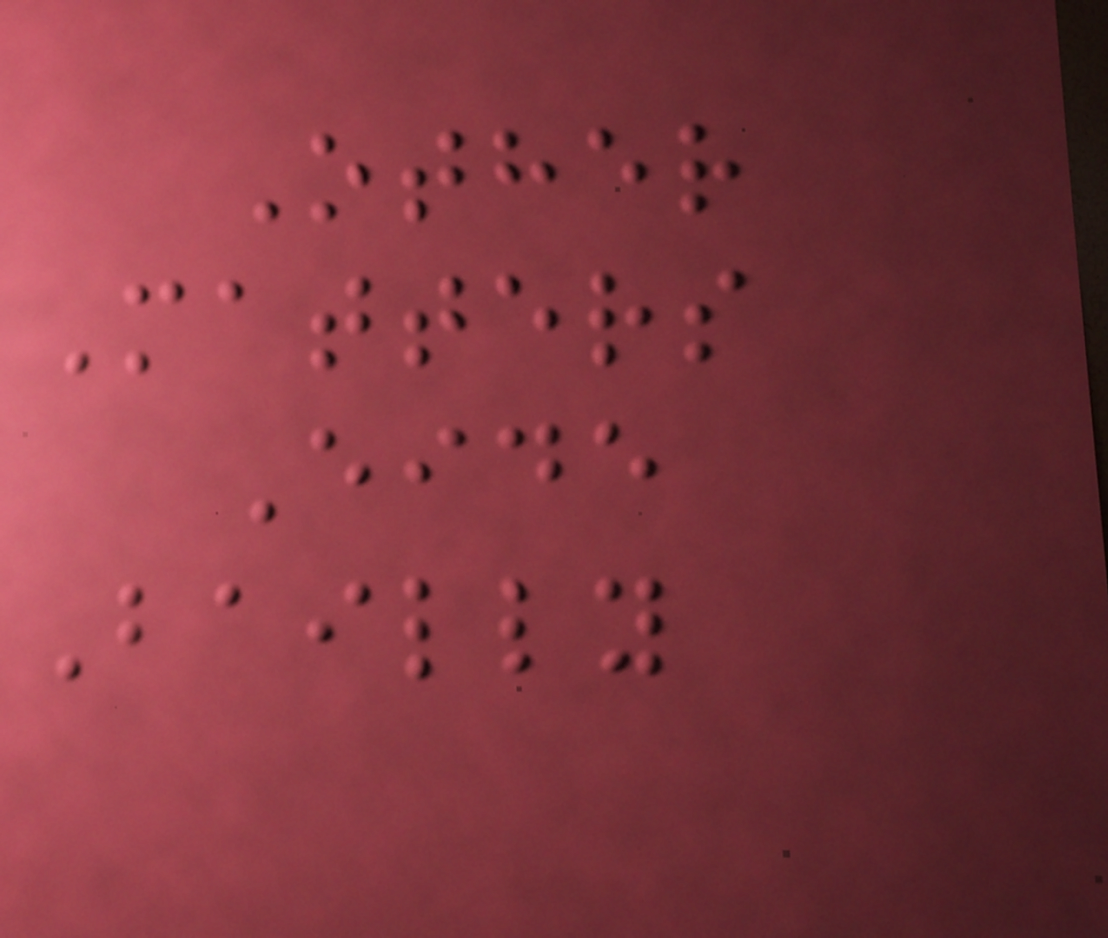Other
Matters
Eide
Bailly
